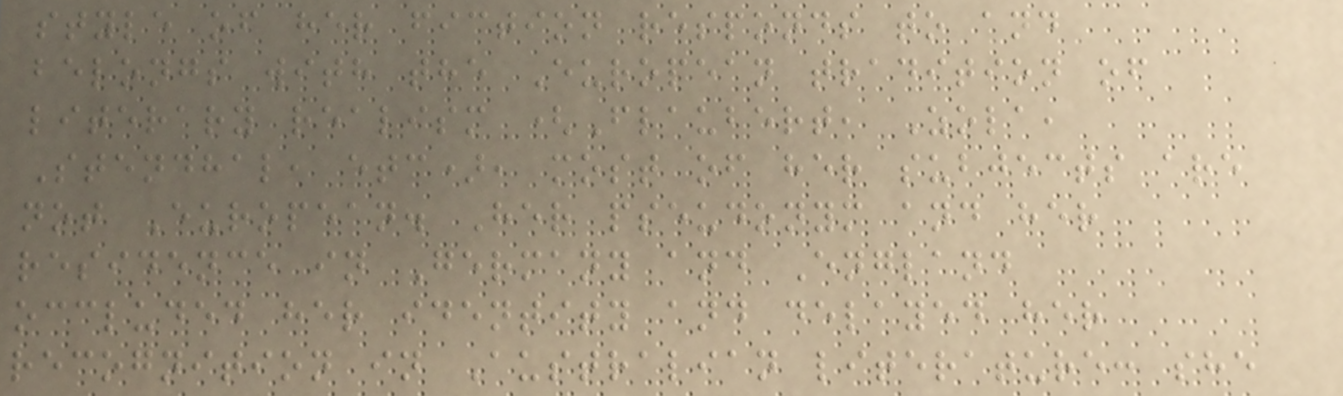style of her fiction responds to and
belongs with the European tradition of
literary realism (Flaubert, Zola,
Stendhal, etc), most of her subjects are
not European. Her pseudonym and her
residence in Germany and England
occluded her identity and delayed her
recognition in Australian literature: she
